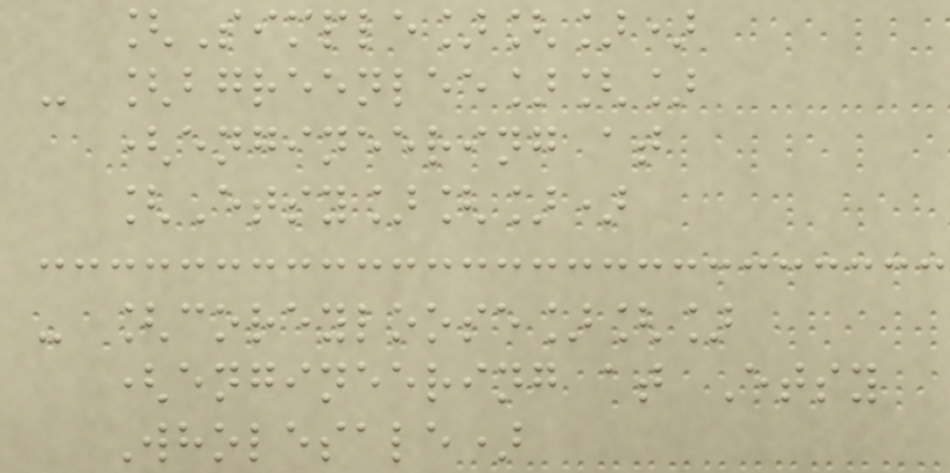[Simple][])
- [bgreenlee][]
(engineering at
[Etsy][])
- [coreyloose][]
(engineering at Etsy
Wholesale)
